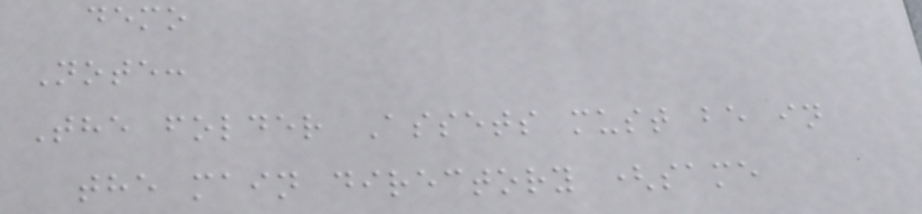demo
Note:
The folder Assets must be in
the main directory (same
